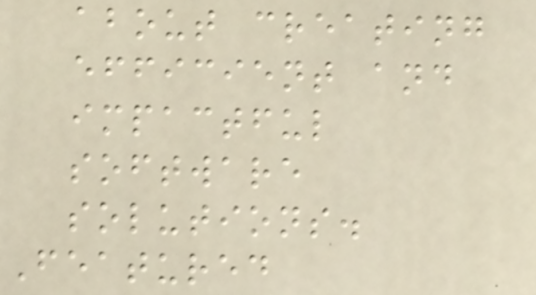about creating
efficient and
impactful
software
solutions.
Featured
